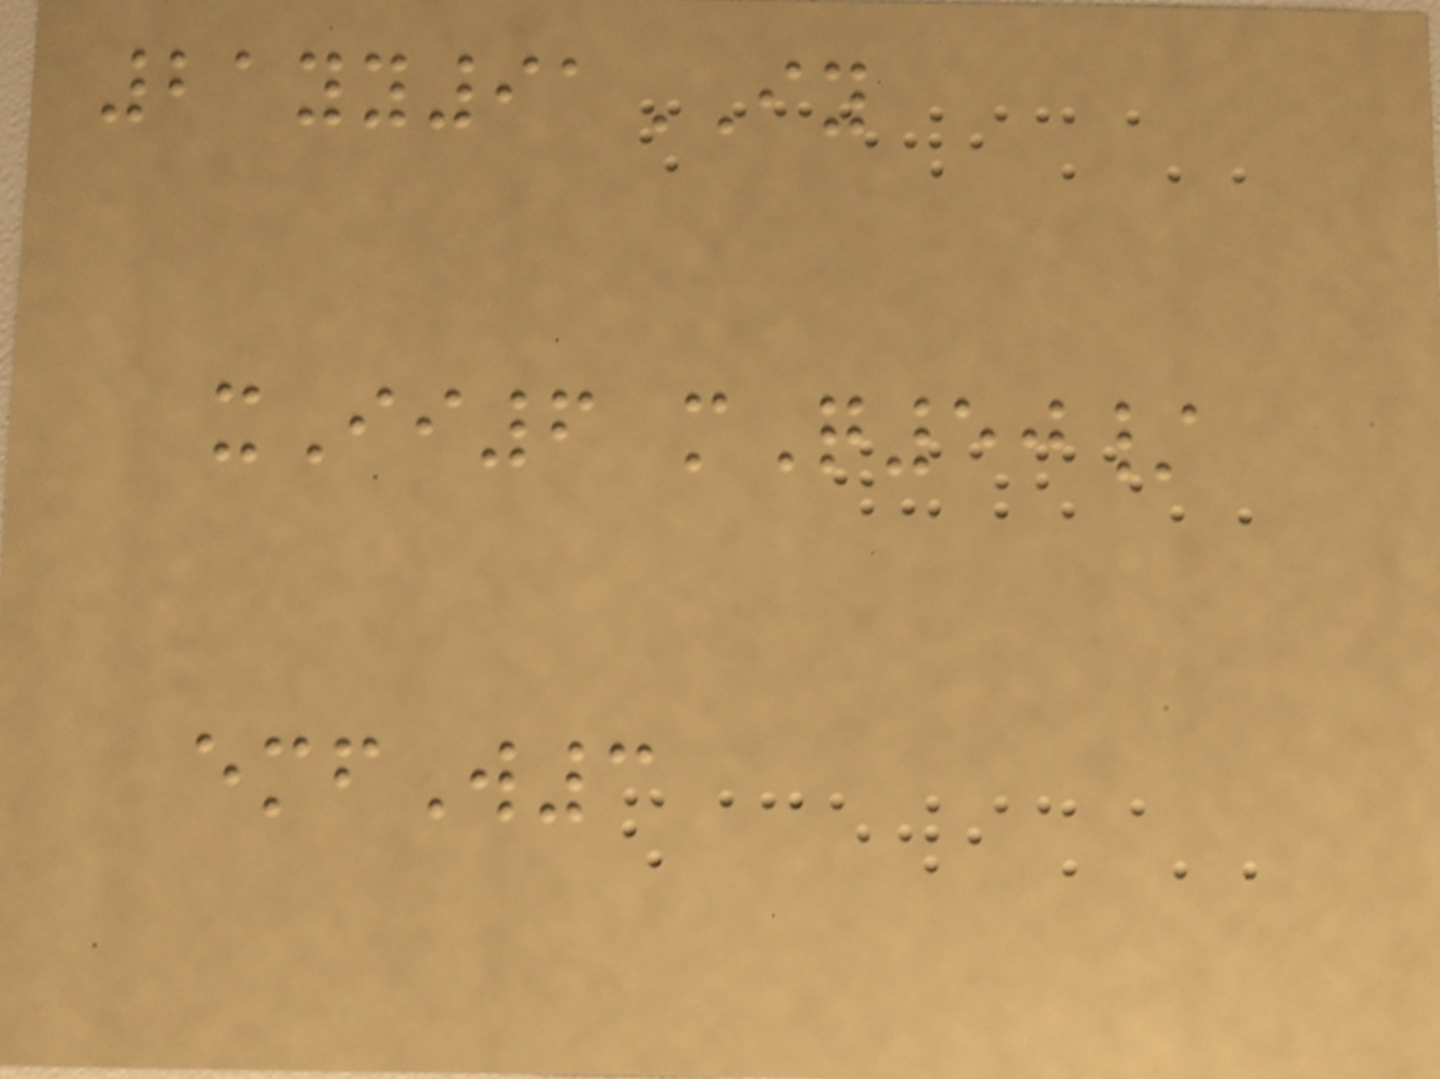21yy91IY
xIi6 mQ50/
emfW3
